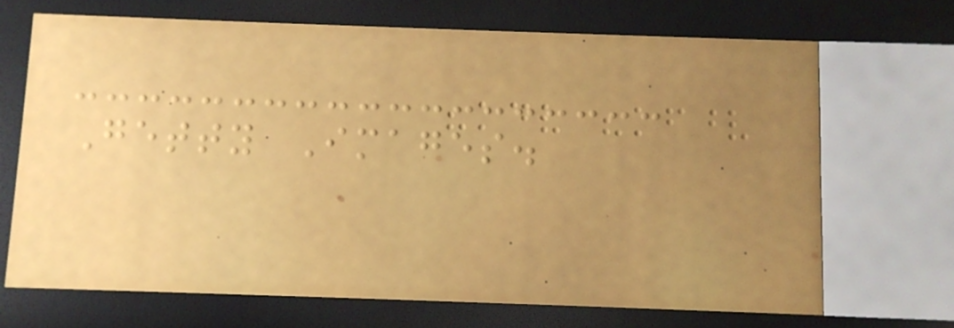Getty Images.
